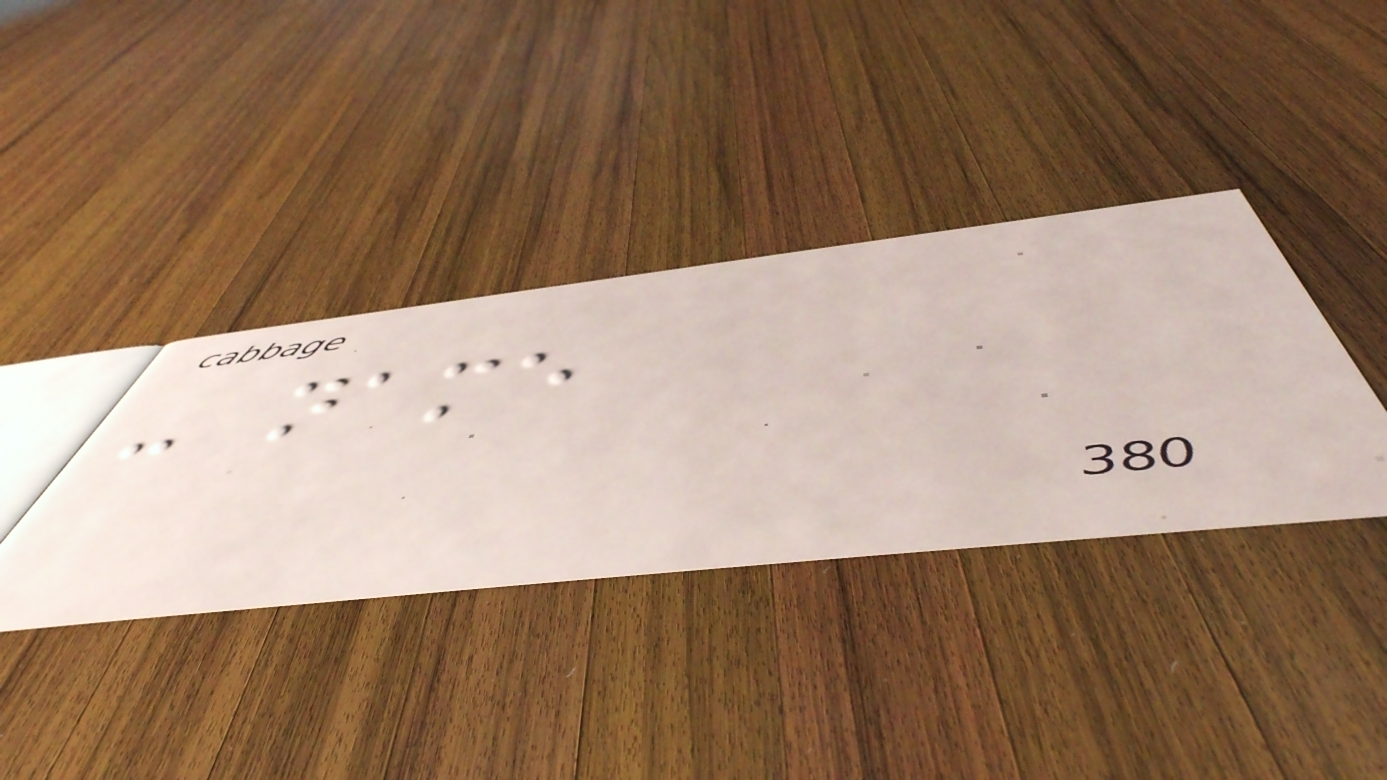- name
